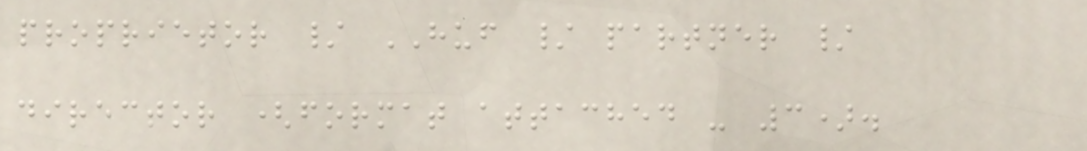proprietor / HUF / partner /
director (format attached - 3).
